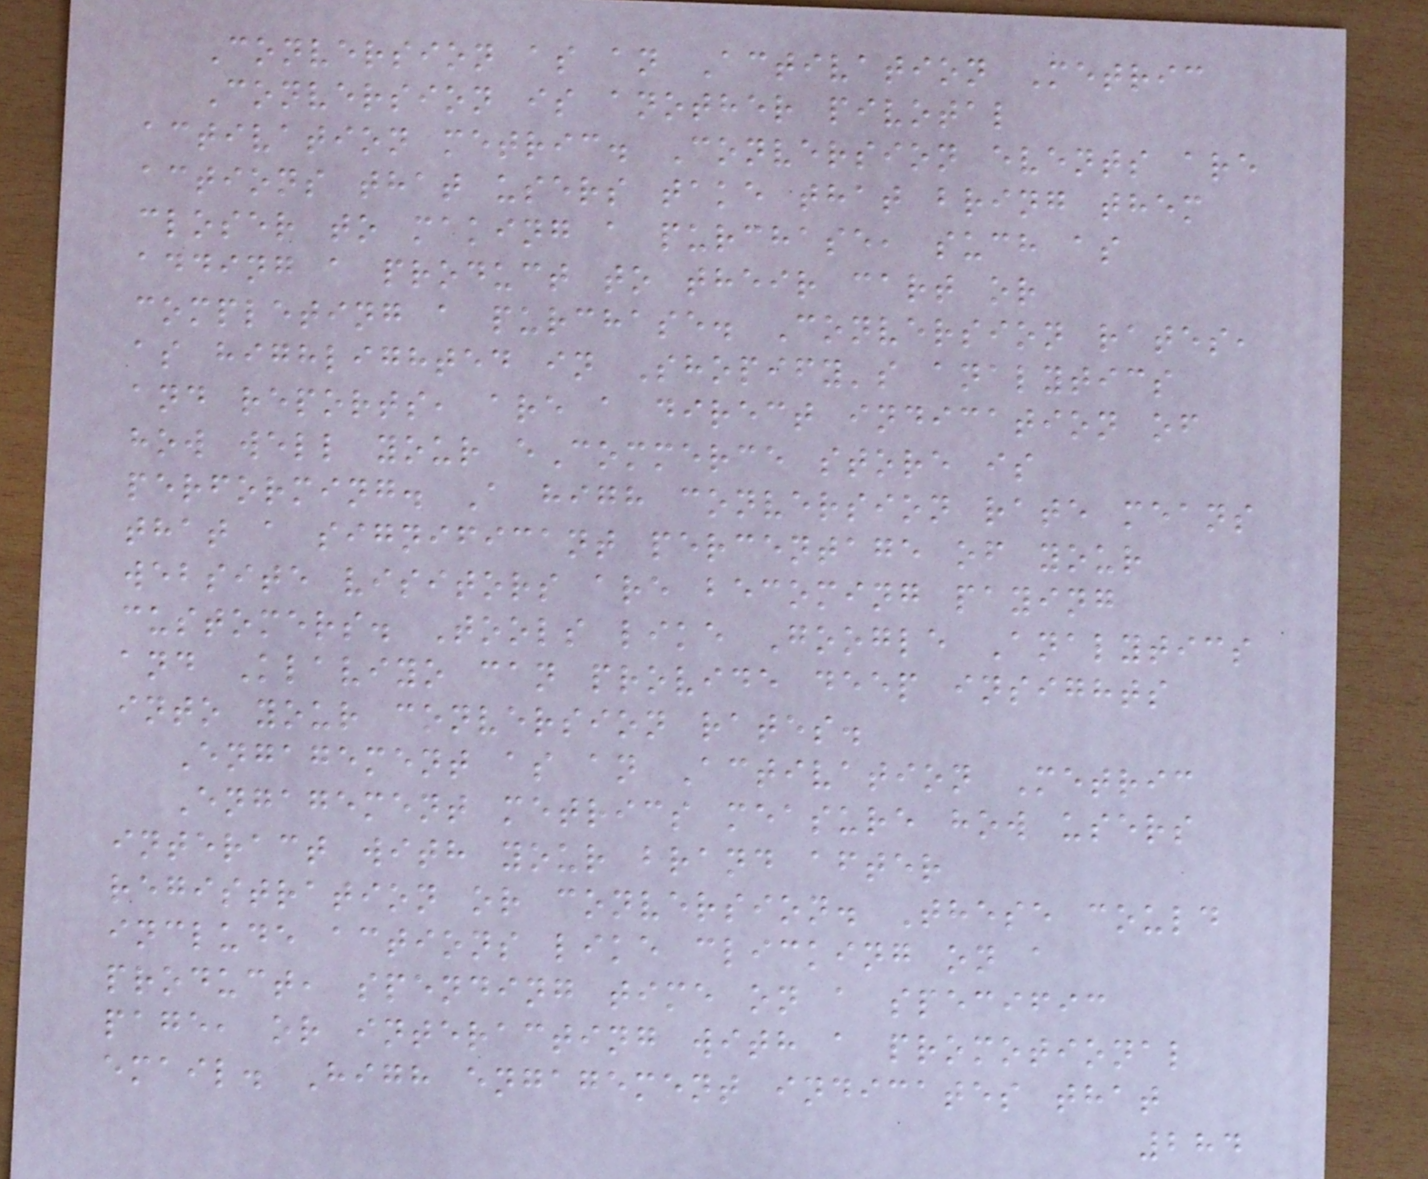Conversion as an Activation Metric
Conversion is another pivotal
activation metric. Conversion events are
actions that users take that bring them
closer to making a purchase, such as
adding a product to their cart or
completing a purchase. Conversion rates,
as highlighted in Shopify's analytics
and reports, are a direct indication of
how well your eCommerce store is
performing. A high conversion rate means
that a significant percentage of your
website visitors are becoming paying
customers. Tools like Google Analytics
and Klaviyo can provide deep insights
into your conversion rates.
Engagement as an Activation Metric
Engagement metrics measure how users
interact with your brand after
registration or conversion. These could
include actions like clicking on a
product, spending time on a specific
page, or interacting with a promotional
email. High engagement indicates that
284
